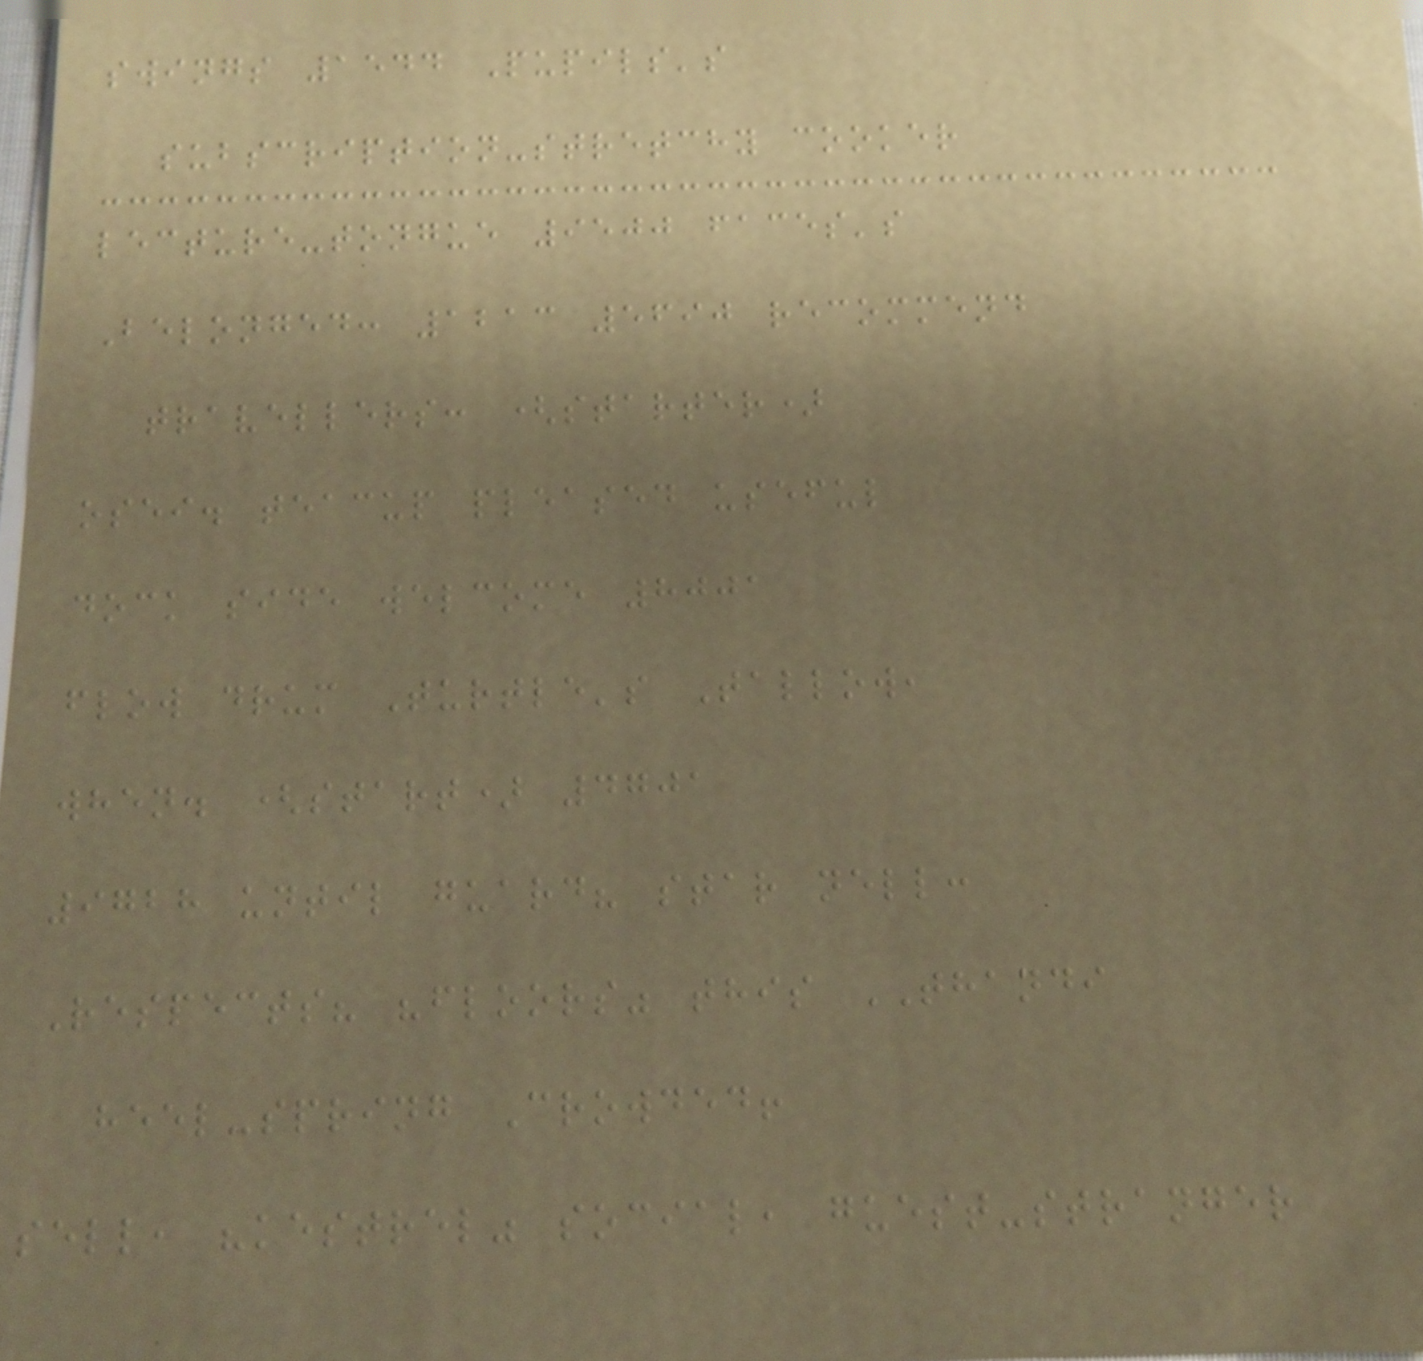swings 1544 Pupils's
subscription-stretchy cooker
lecture-tongue 9500 faces's
Belonged: 1213 5690 recommend
travellers: (starter)
osei. teacup pleased useful
dock side welcome 8001
flow drum Turtle's Tallow,
when. (start) 4701
9728 until guard? star nell:
Respects? "floors" this THANDI
heel-spring Crowded!
sell, "kestrel" social, guest-stranger
